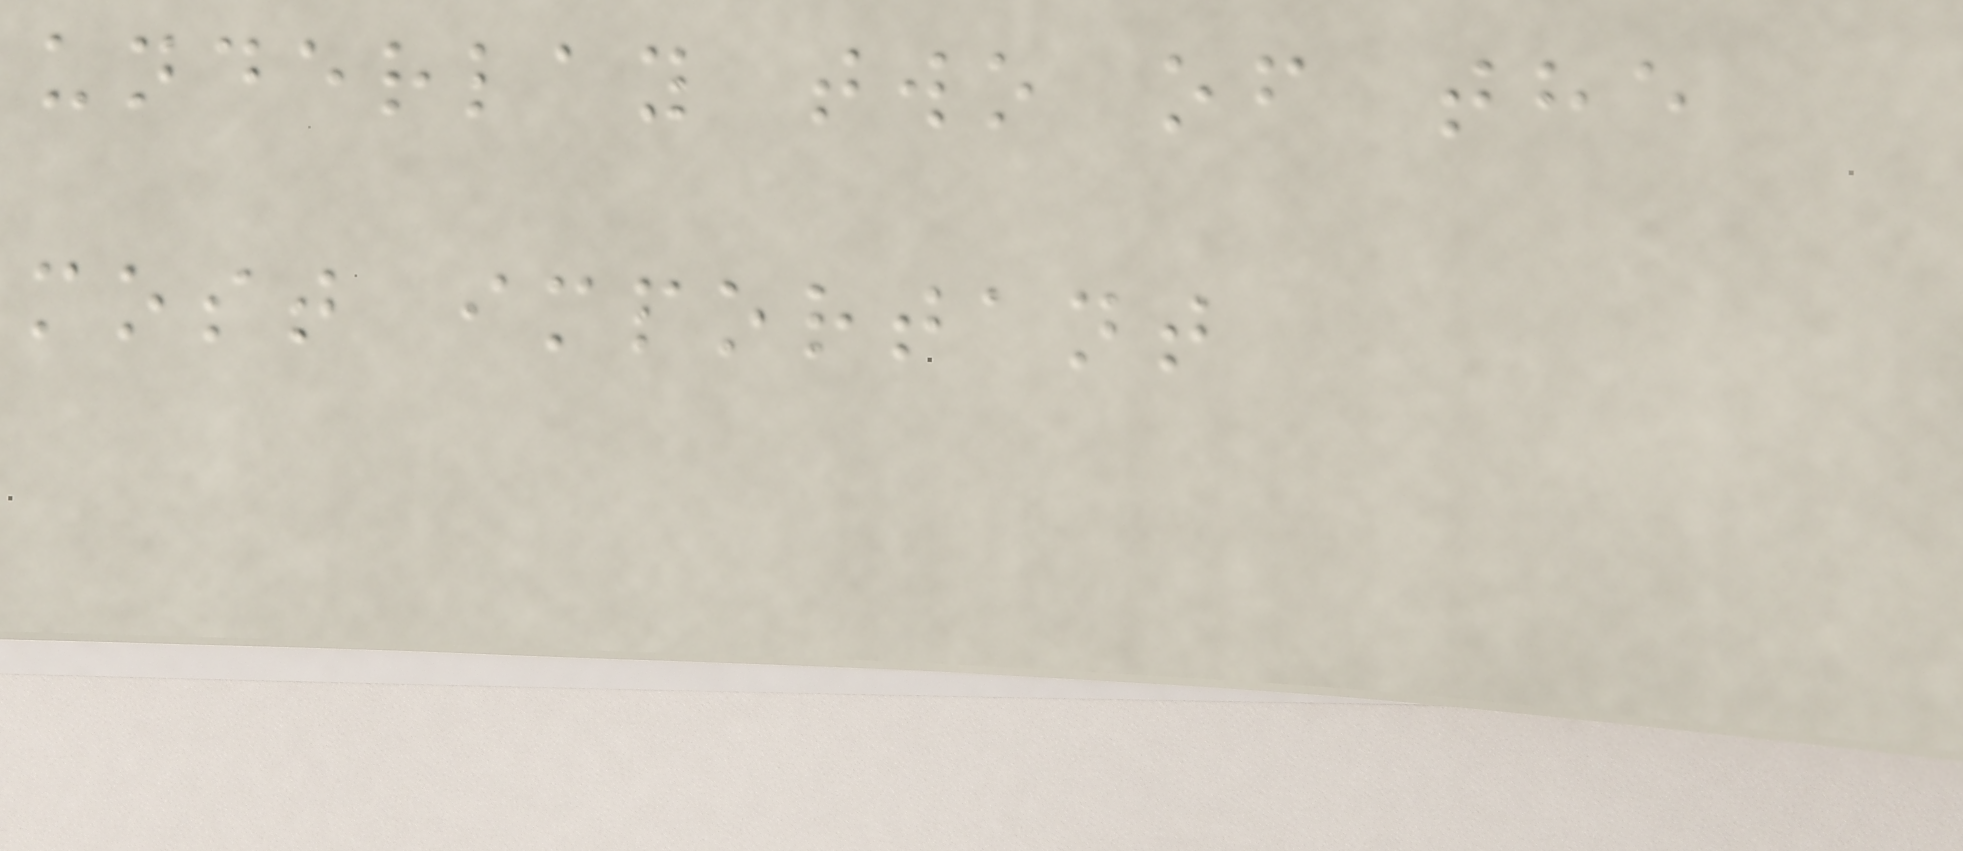underlay two of the
most important
